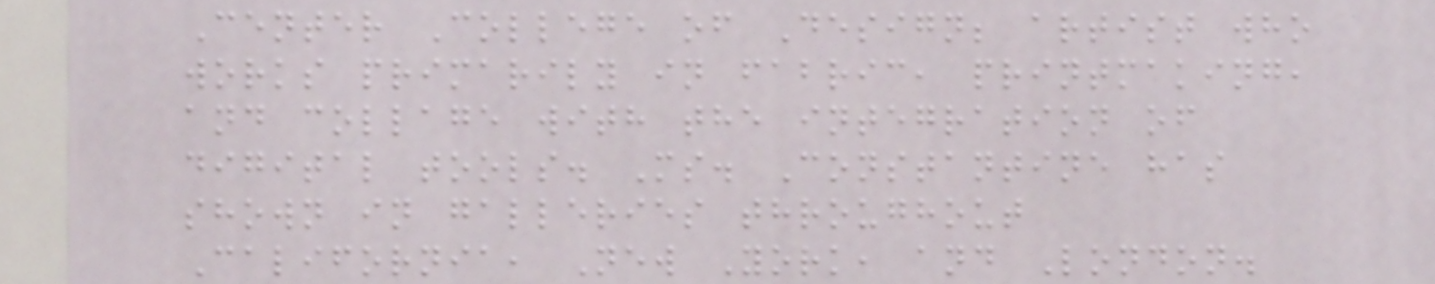Center College of Design; artist who
works primarily in fabric, printmaking,
and collage with the integration of
digital tools. Ms. Constantine has
shown in galleries throughout
California, New York, and London.
